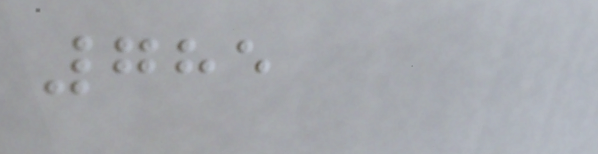785
